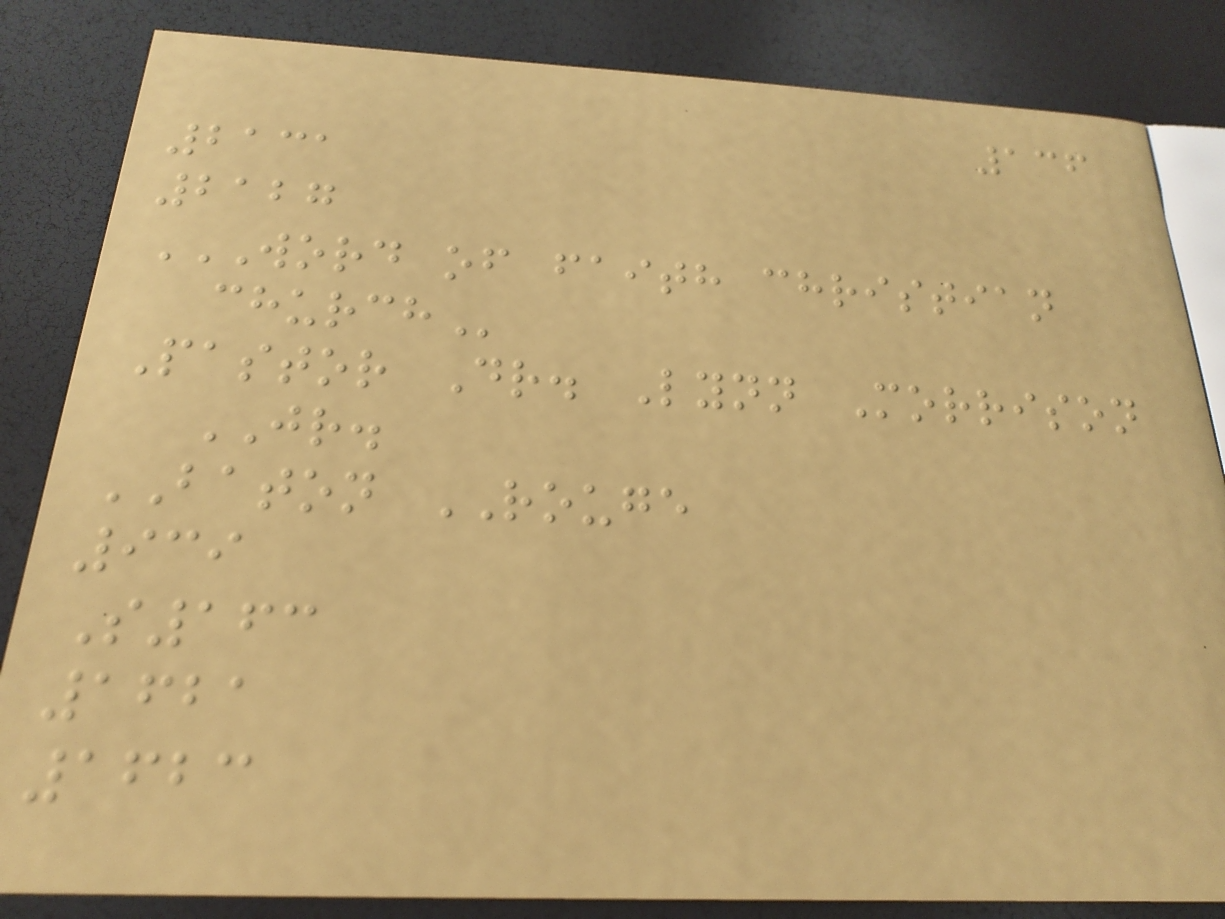136
2131
2127
WORD OF FAITH CHRISTIAN
CHURCH
Pastor Dr. Lynn Morrison
JR.
BATON ROUGE
939
S163
1621
1623
